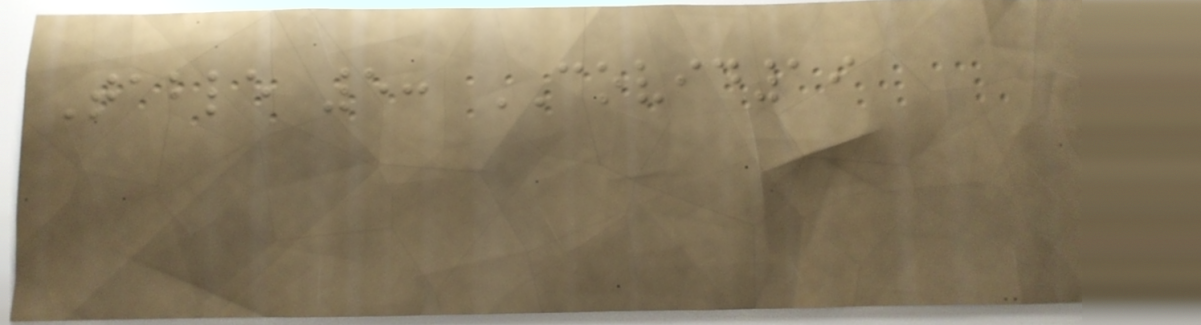Table 5: COVID19
